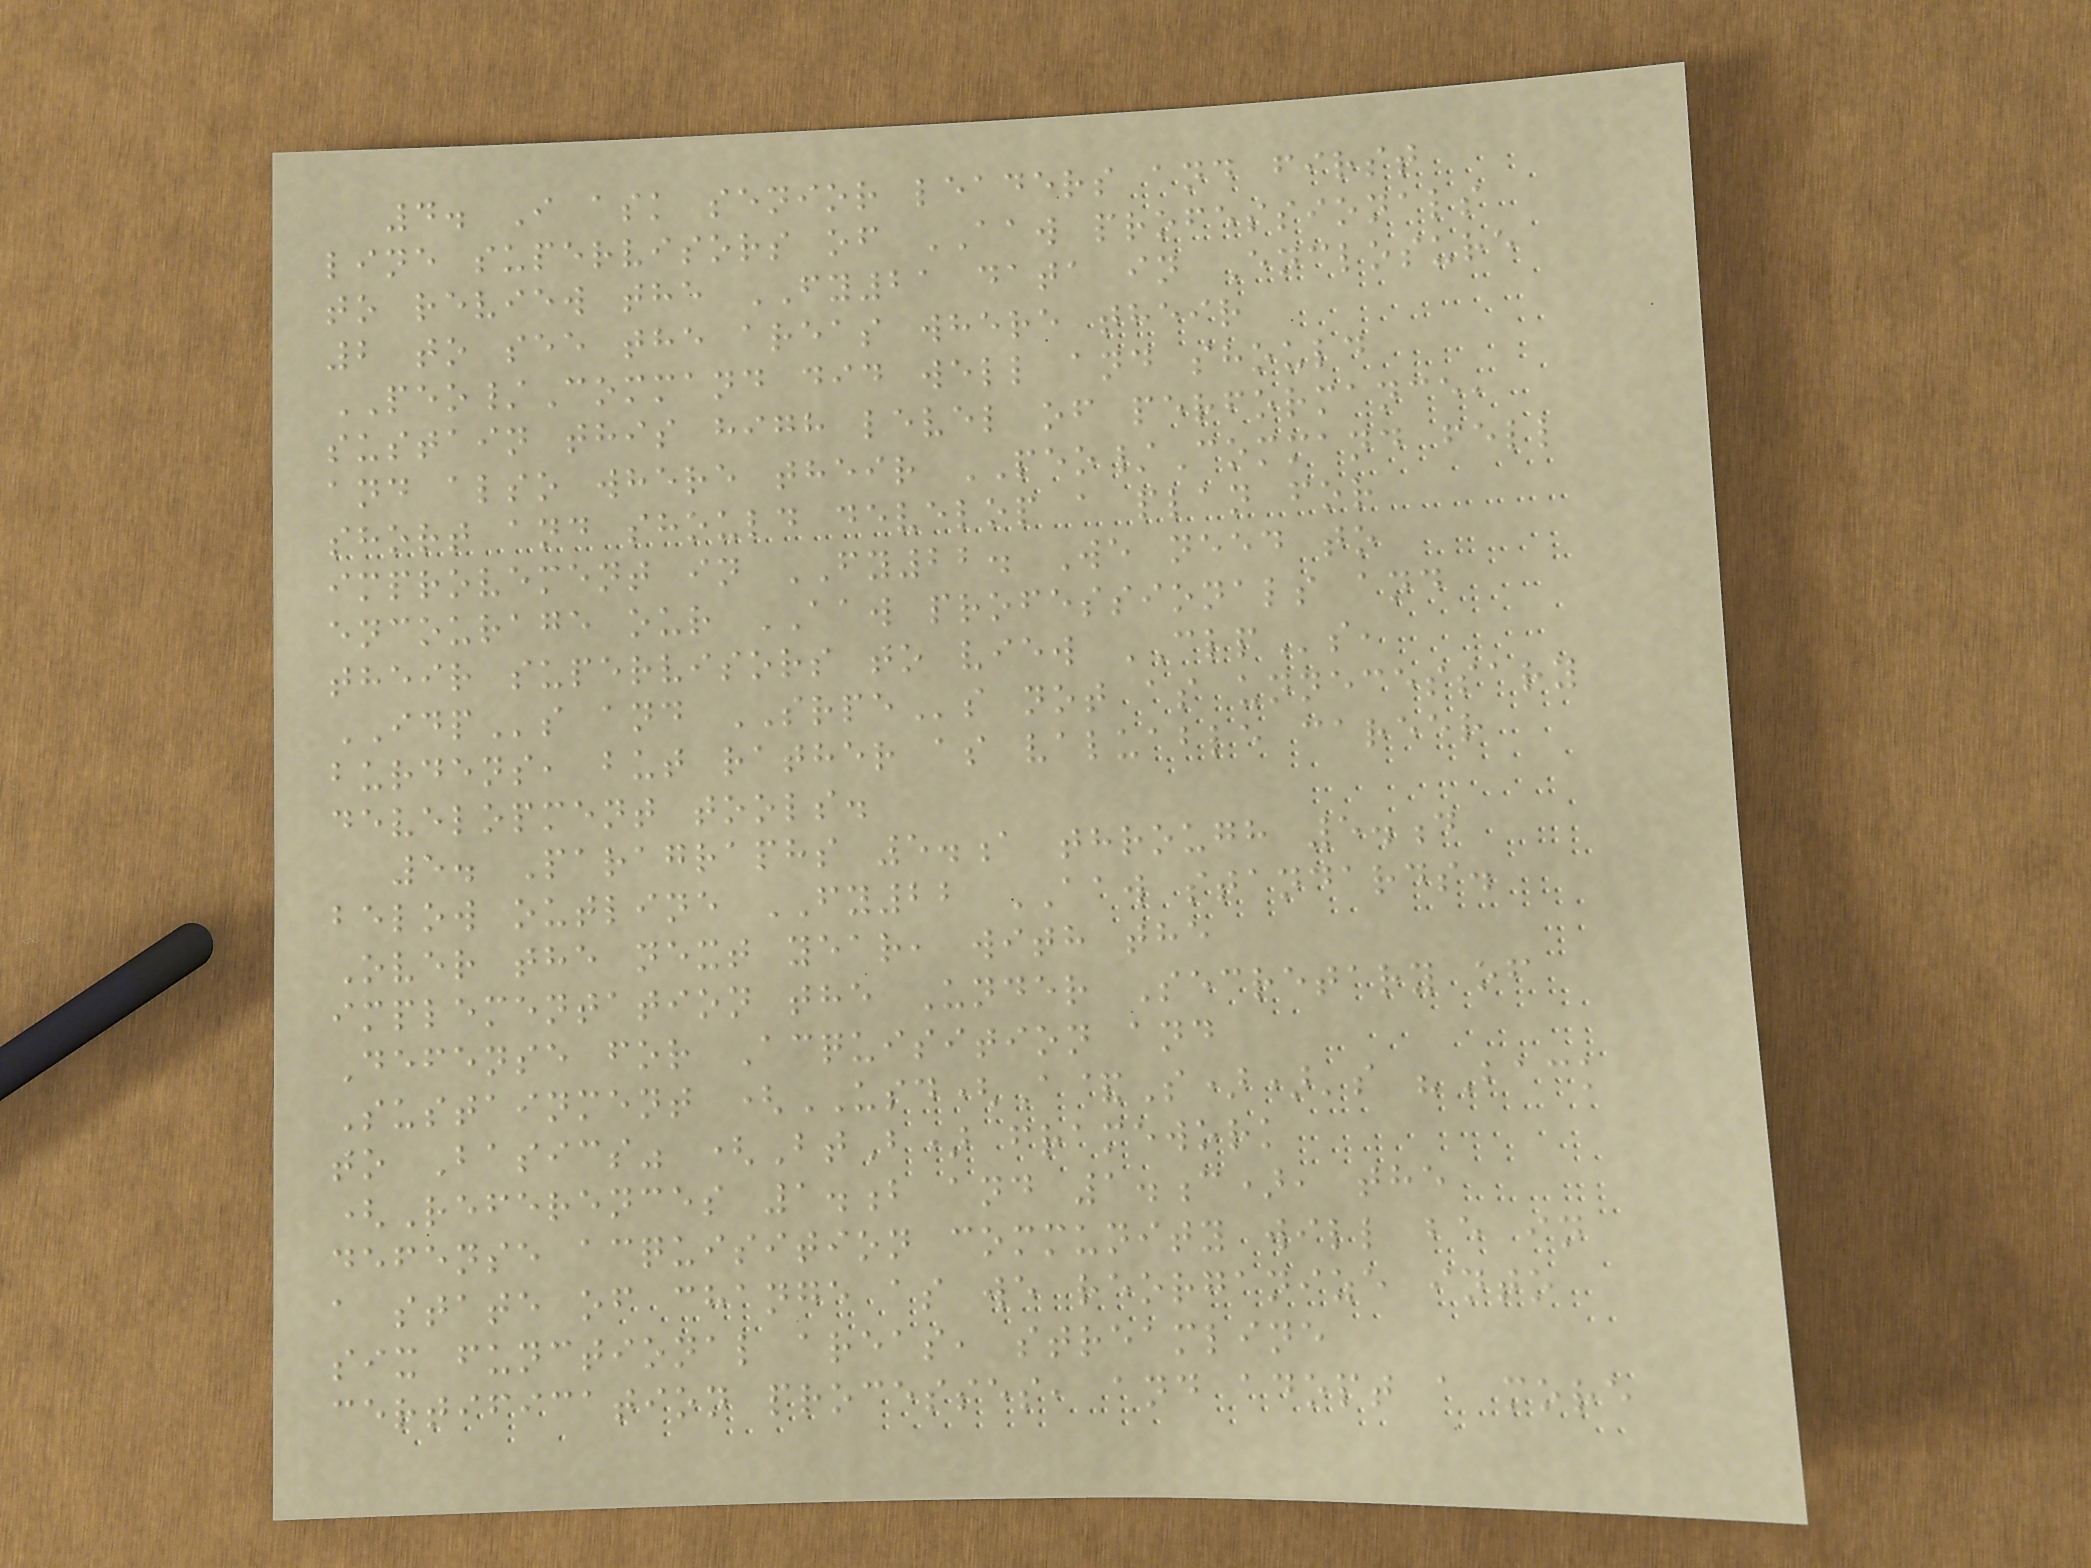4. I ask senior leaders and first
line supervisors of AAW professionals
to review the FY21 data in Enclosure
2 to see the areas where their
PEO/Command did well and should
sustain this high level of performance,
and also where their PEO/Command fell
short and should develop a plan for
improvement in FY22. We need to
encourage our AAW professionals and
their supervisors to view CLPs,
IDPs and SRPEs not as unnecessary
burdens, but rather as valuable career
development tools.
5. Paragraphs 5.a through 5.d
below outline FY22 AAW standards.
Over the next year, with the
implementation the Under Secretary of
Defense for Acquisition and
Sustainment (USD(A&S))'s "Back
to Basics" (BtB) framework
(References 1.b and 1.c), the
defense acquisition community will be in
a state of change as we reorganize into
six functional areas, streamline
certification processes, and adopt a more
